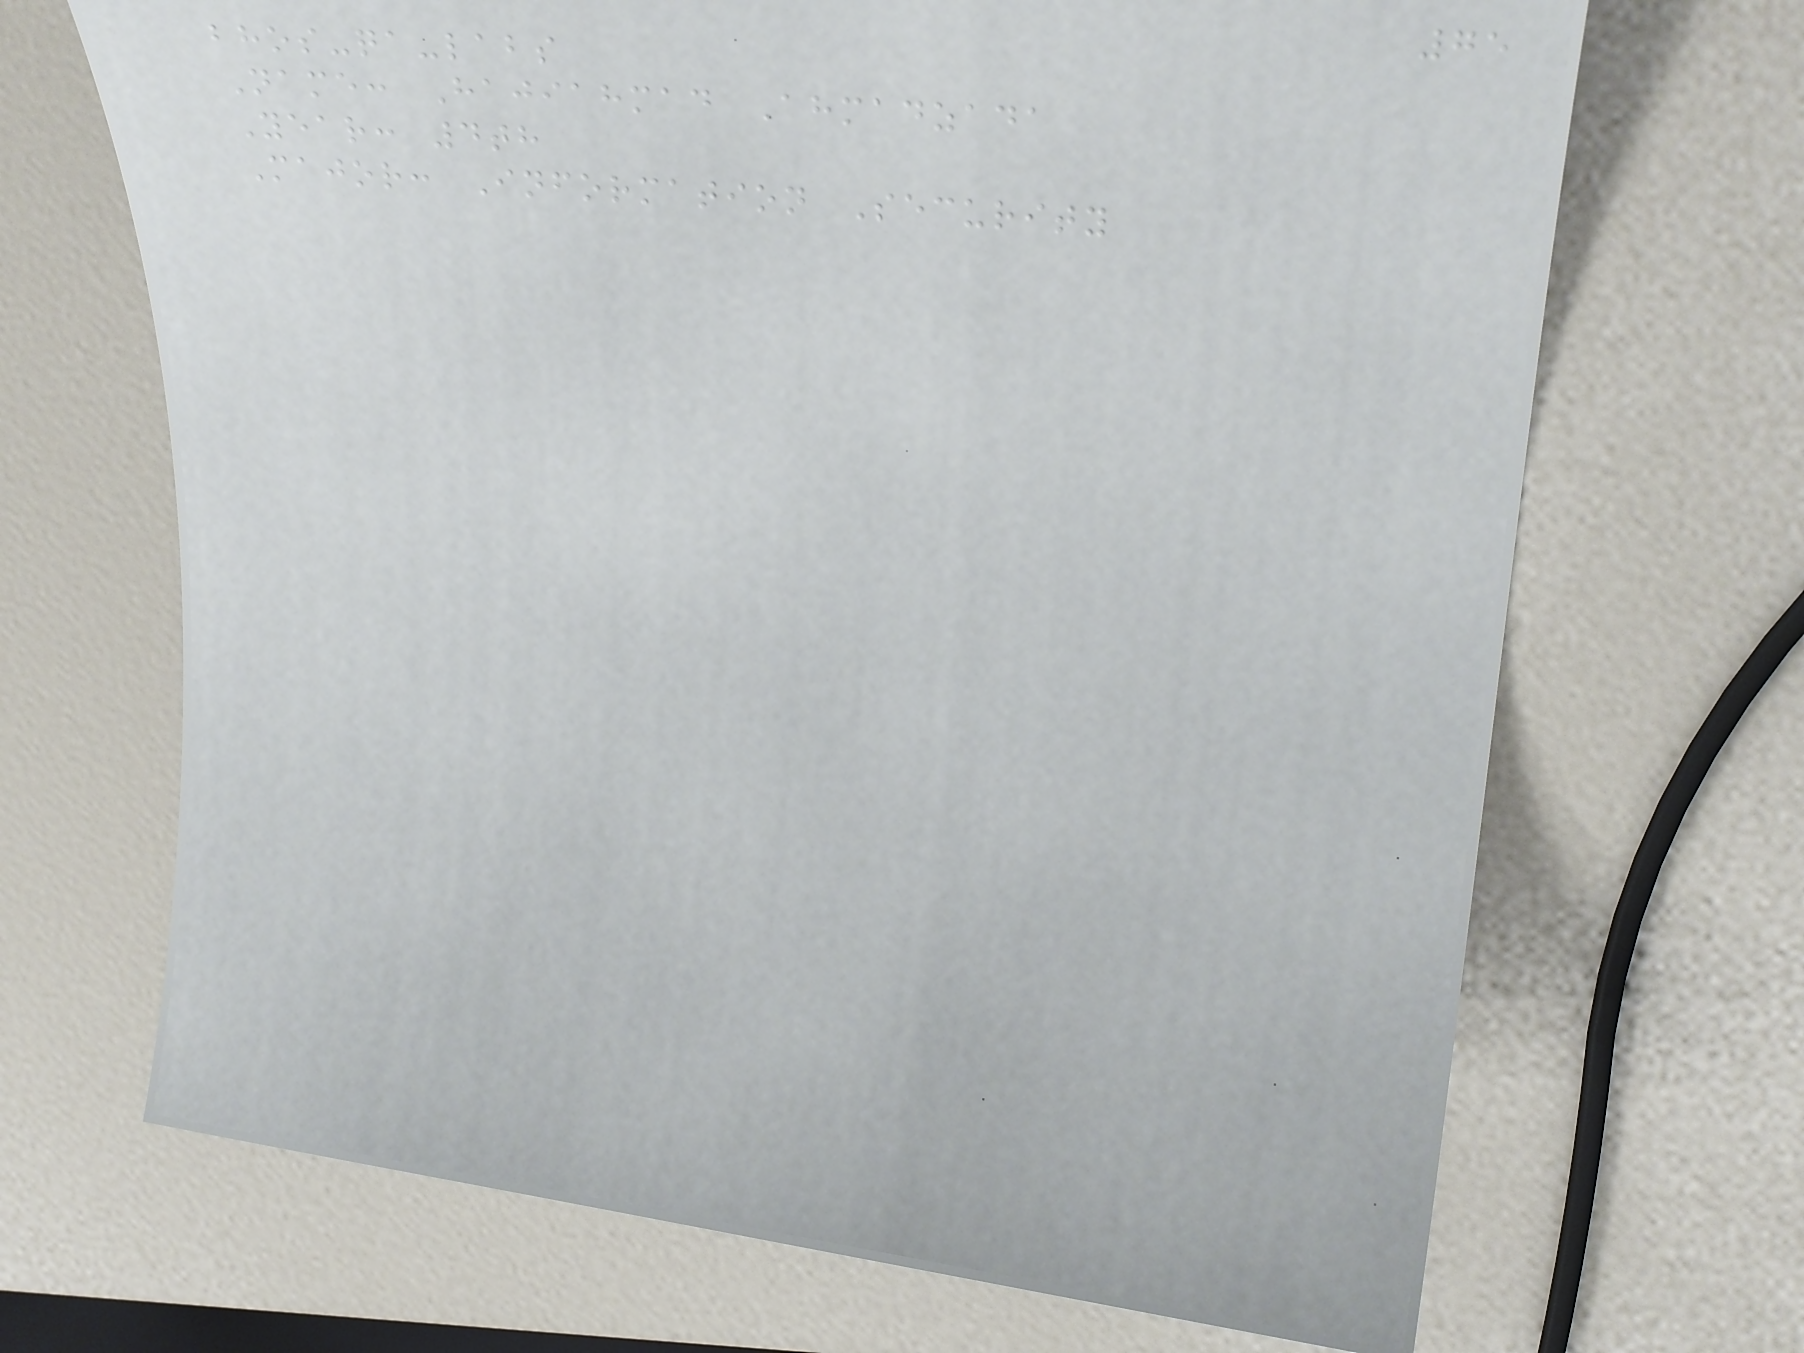75
bhos-qa-labs
Name: Hajiahmad Ahmadzada
Year: 4th
Major: Information Security
